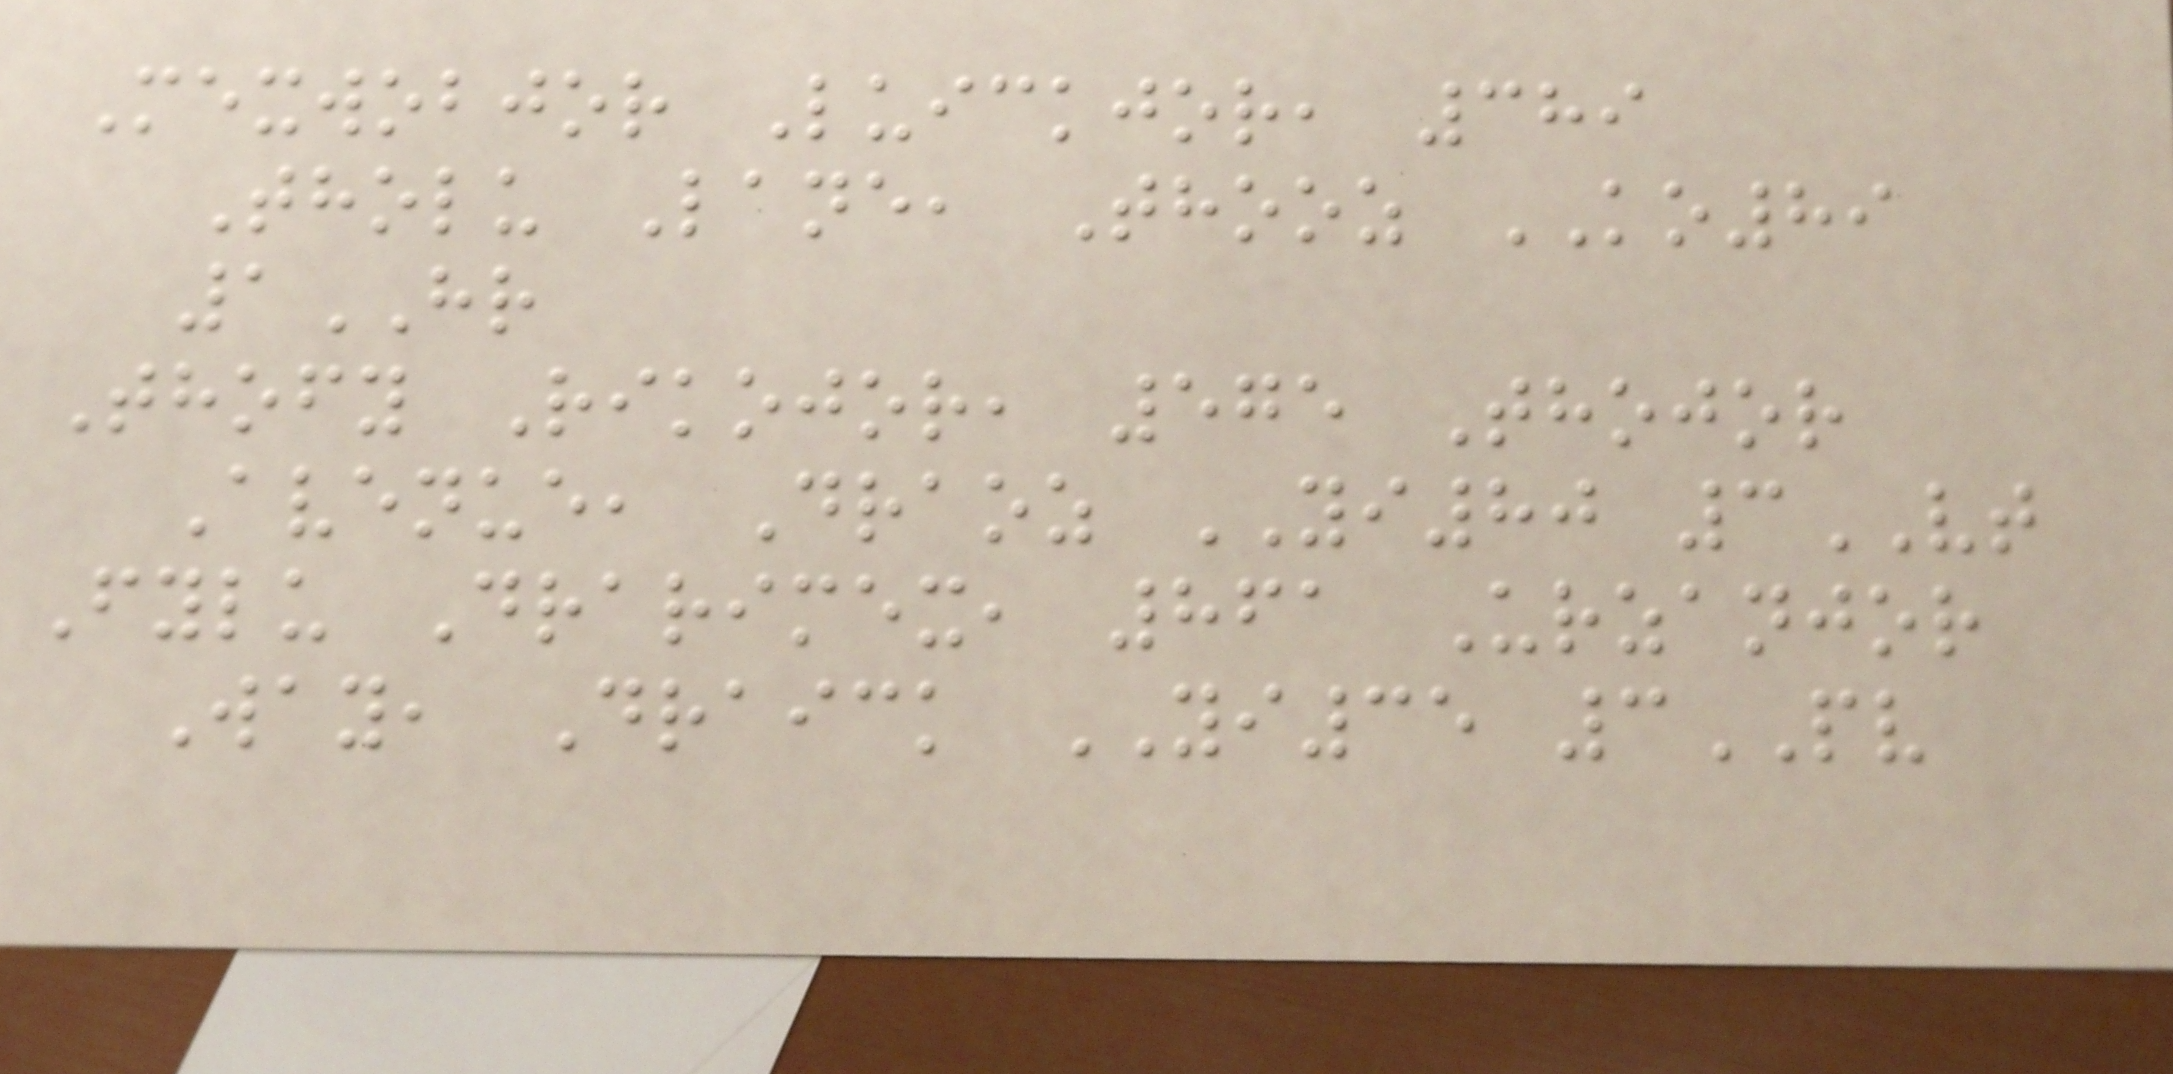Mexwobjor Luickjor, 389
Tholu Lane, Thooz KO89
1HR
Thofy Rikojor, 575 Thojor
Avenue, Draoz YI80 3VT
Fylu Drarimex, 861 Urzanjor
Way, Draick YI35 3PV
